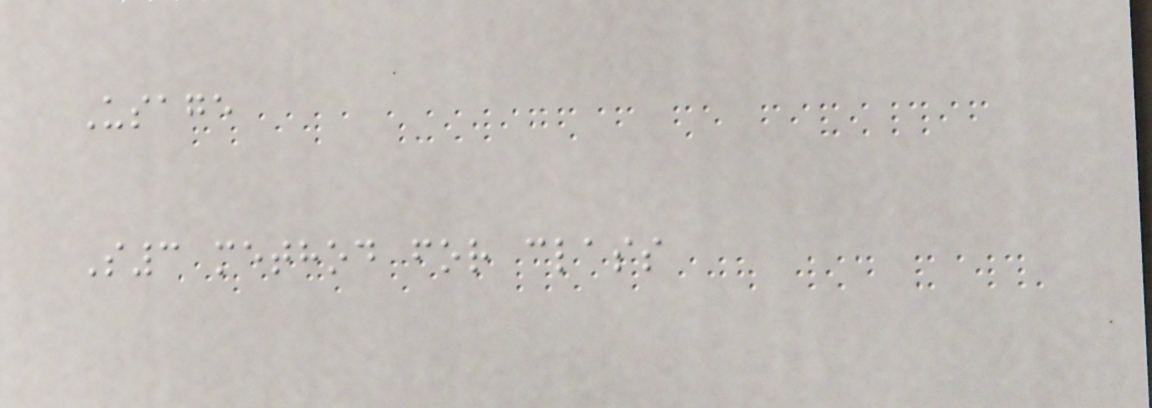Usage
S3 method for class
